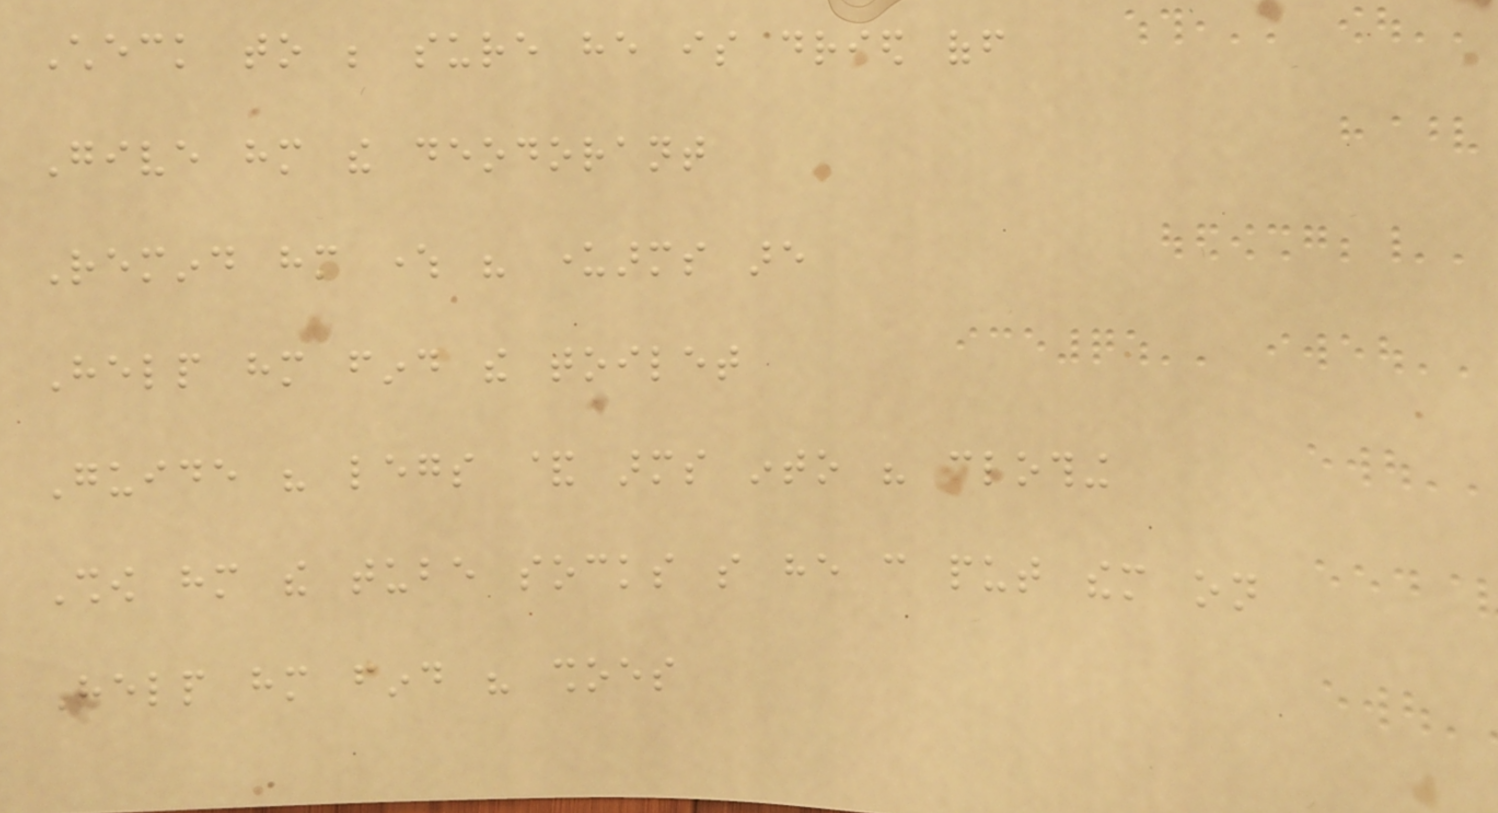Check to be sure he is dried off
Give him the deodorant
Remind him where his underarms are
Help him find the toilet
Guide his legs & arms into his clothing
Show him the tube socks so he can put them on
Help him find his shoes
